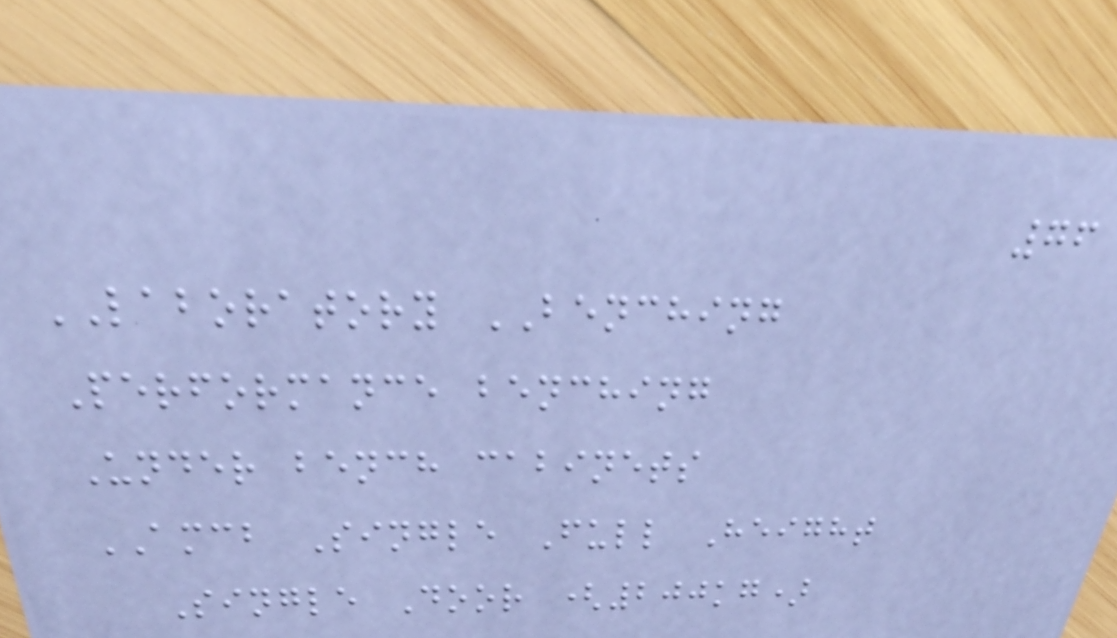76
LABORATORY BENCHING
Performance benching
Under bench cabinets
AMCB Single Full Height
Single Door (200kg)
